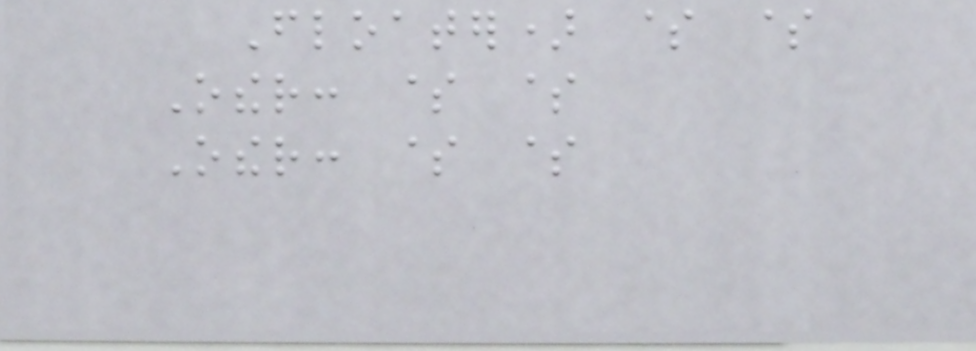Floater) $ $
Other: $ $
Other: $ $
